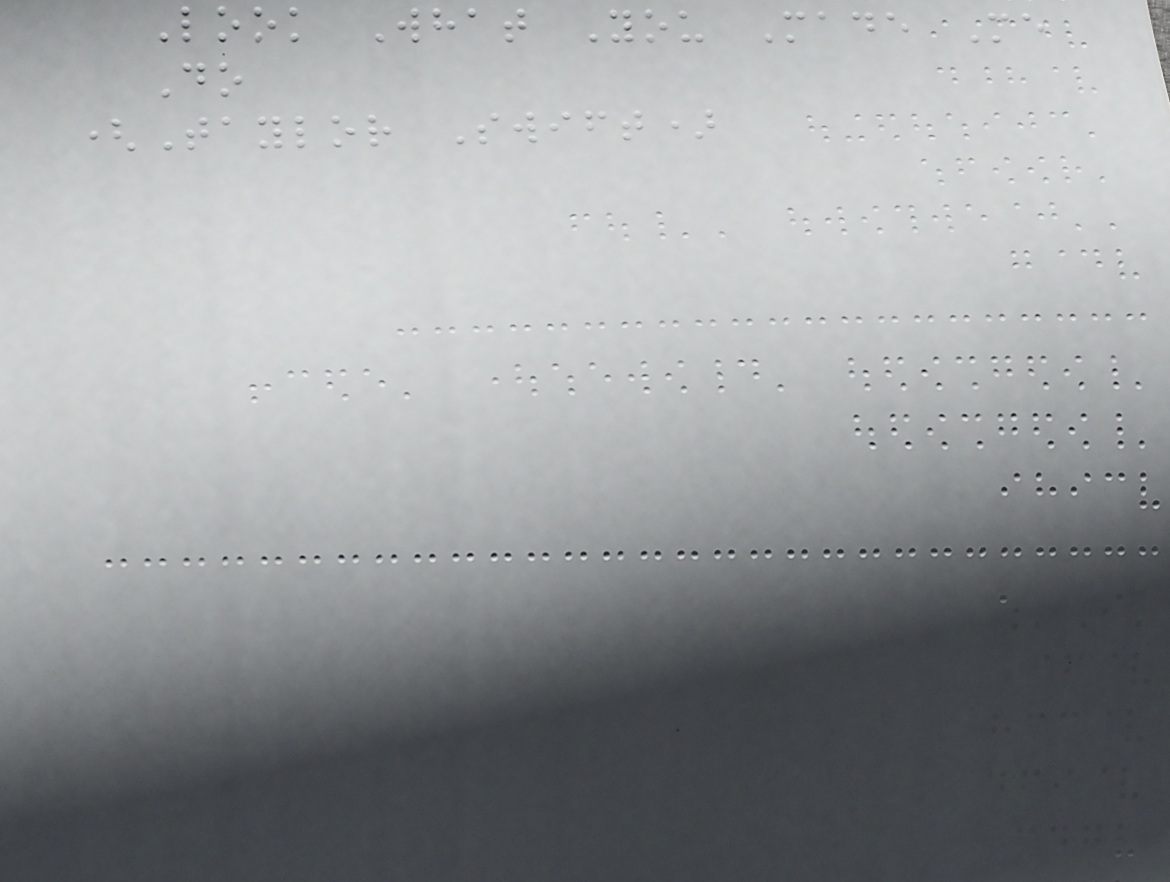Look What You Made Me
Do
(Taylor Swift)
